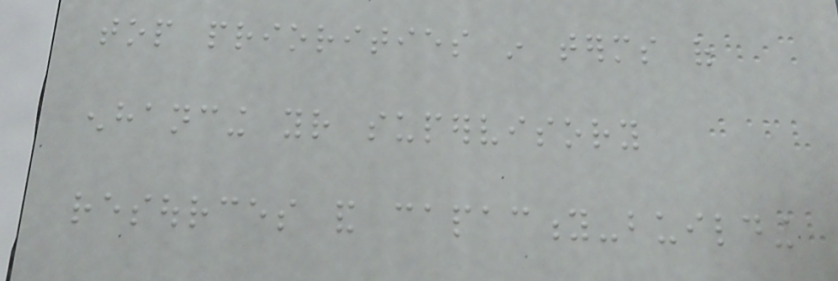top priorities in terms of
enhancing your supervisory
resources and capacity-building
